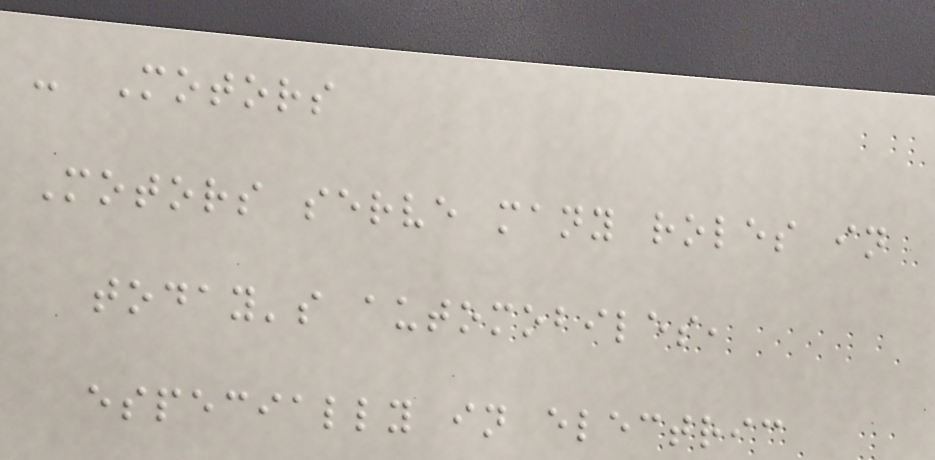- Motors
Motors serve many roles in
today's automobiles,
especially in electric
